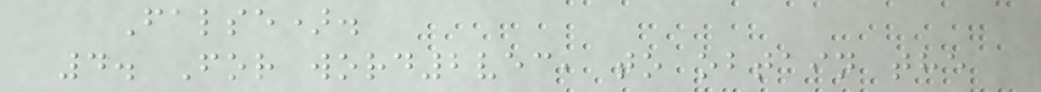False).
4. For word2vec, to obtain the
